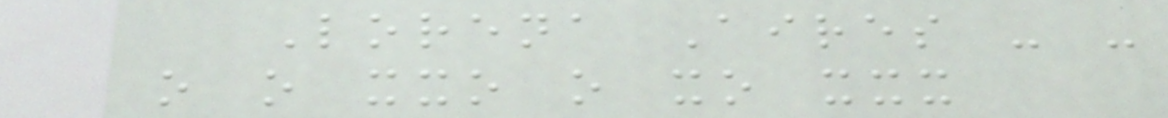Lorena Aires - -
o o xxo o xo xxx
